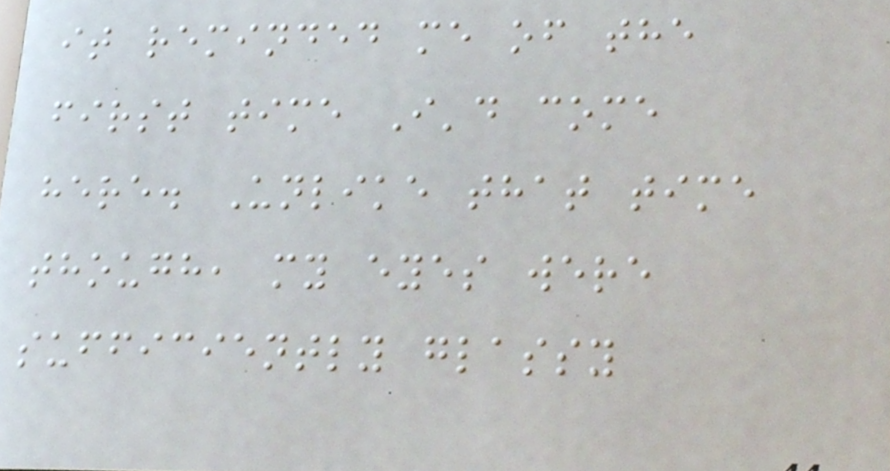it reminded me of the
first time I'd come
here. Unlike that time
though, my eyes were
sufficiently glassy
